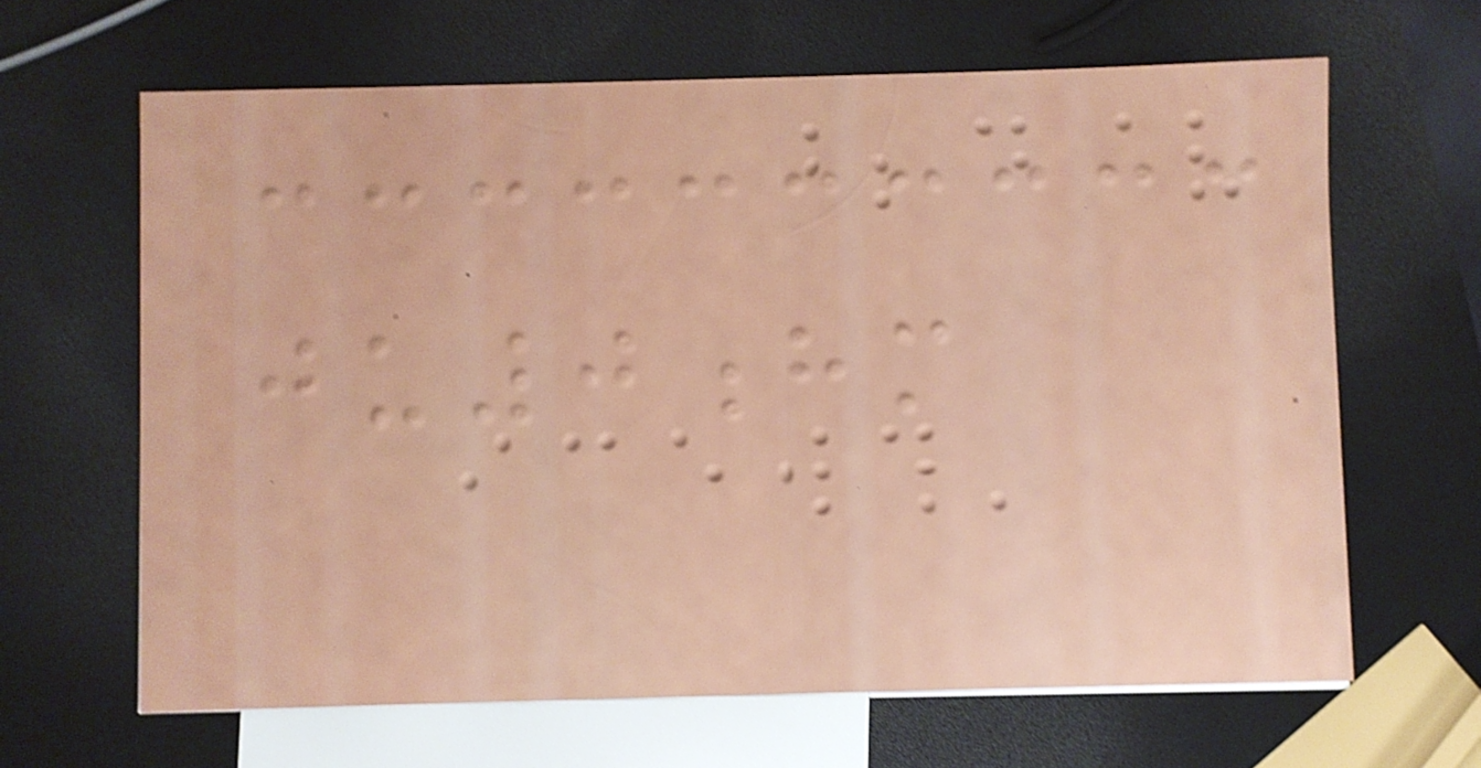ju0hm
